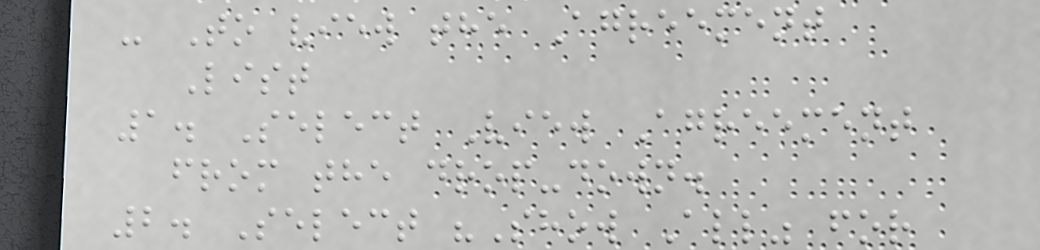- To view the Agreement
List
1. Select View Agreement
from the drop-down.
2. Select "Show All" for
